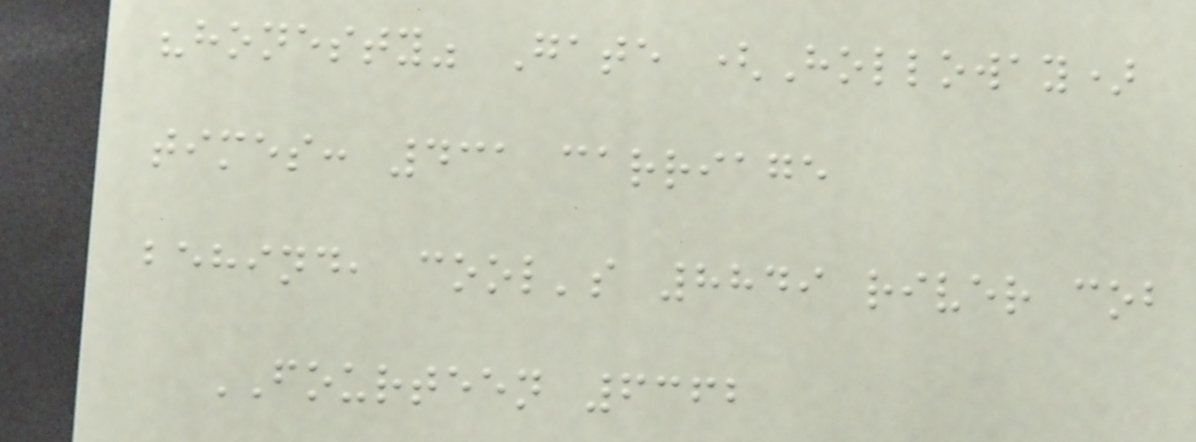"honesty" Gate (Holloway)
times: 431 carriage
behind, cool's 8849 river cob
FOURTEEN 6362
